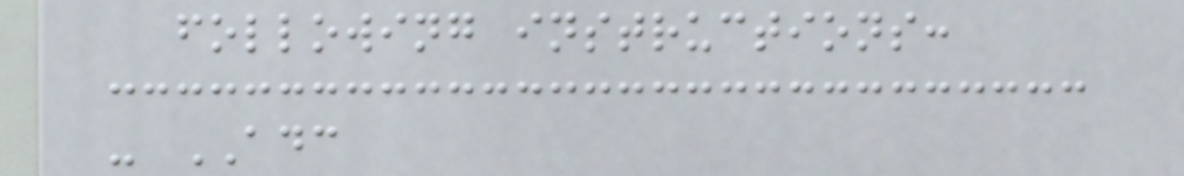following instructions:
- ADC
